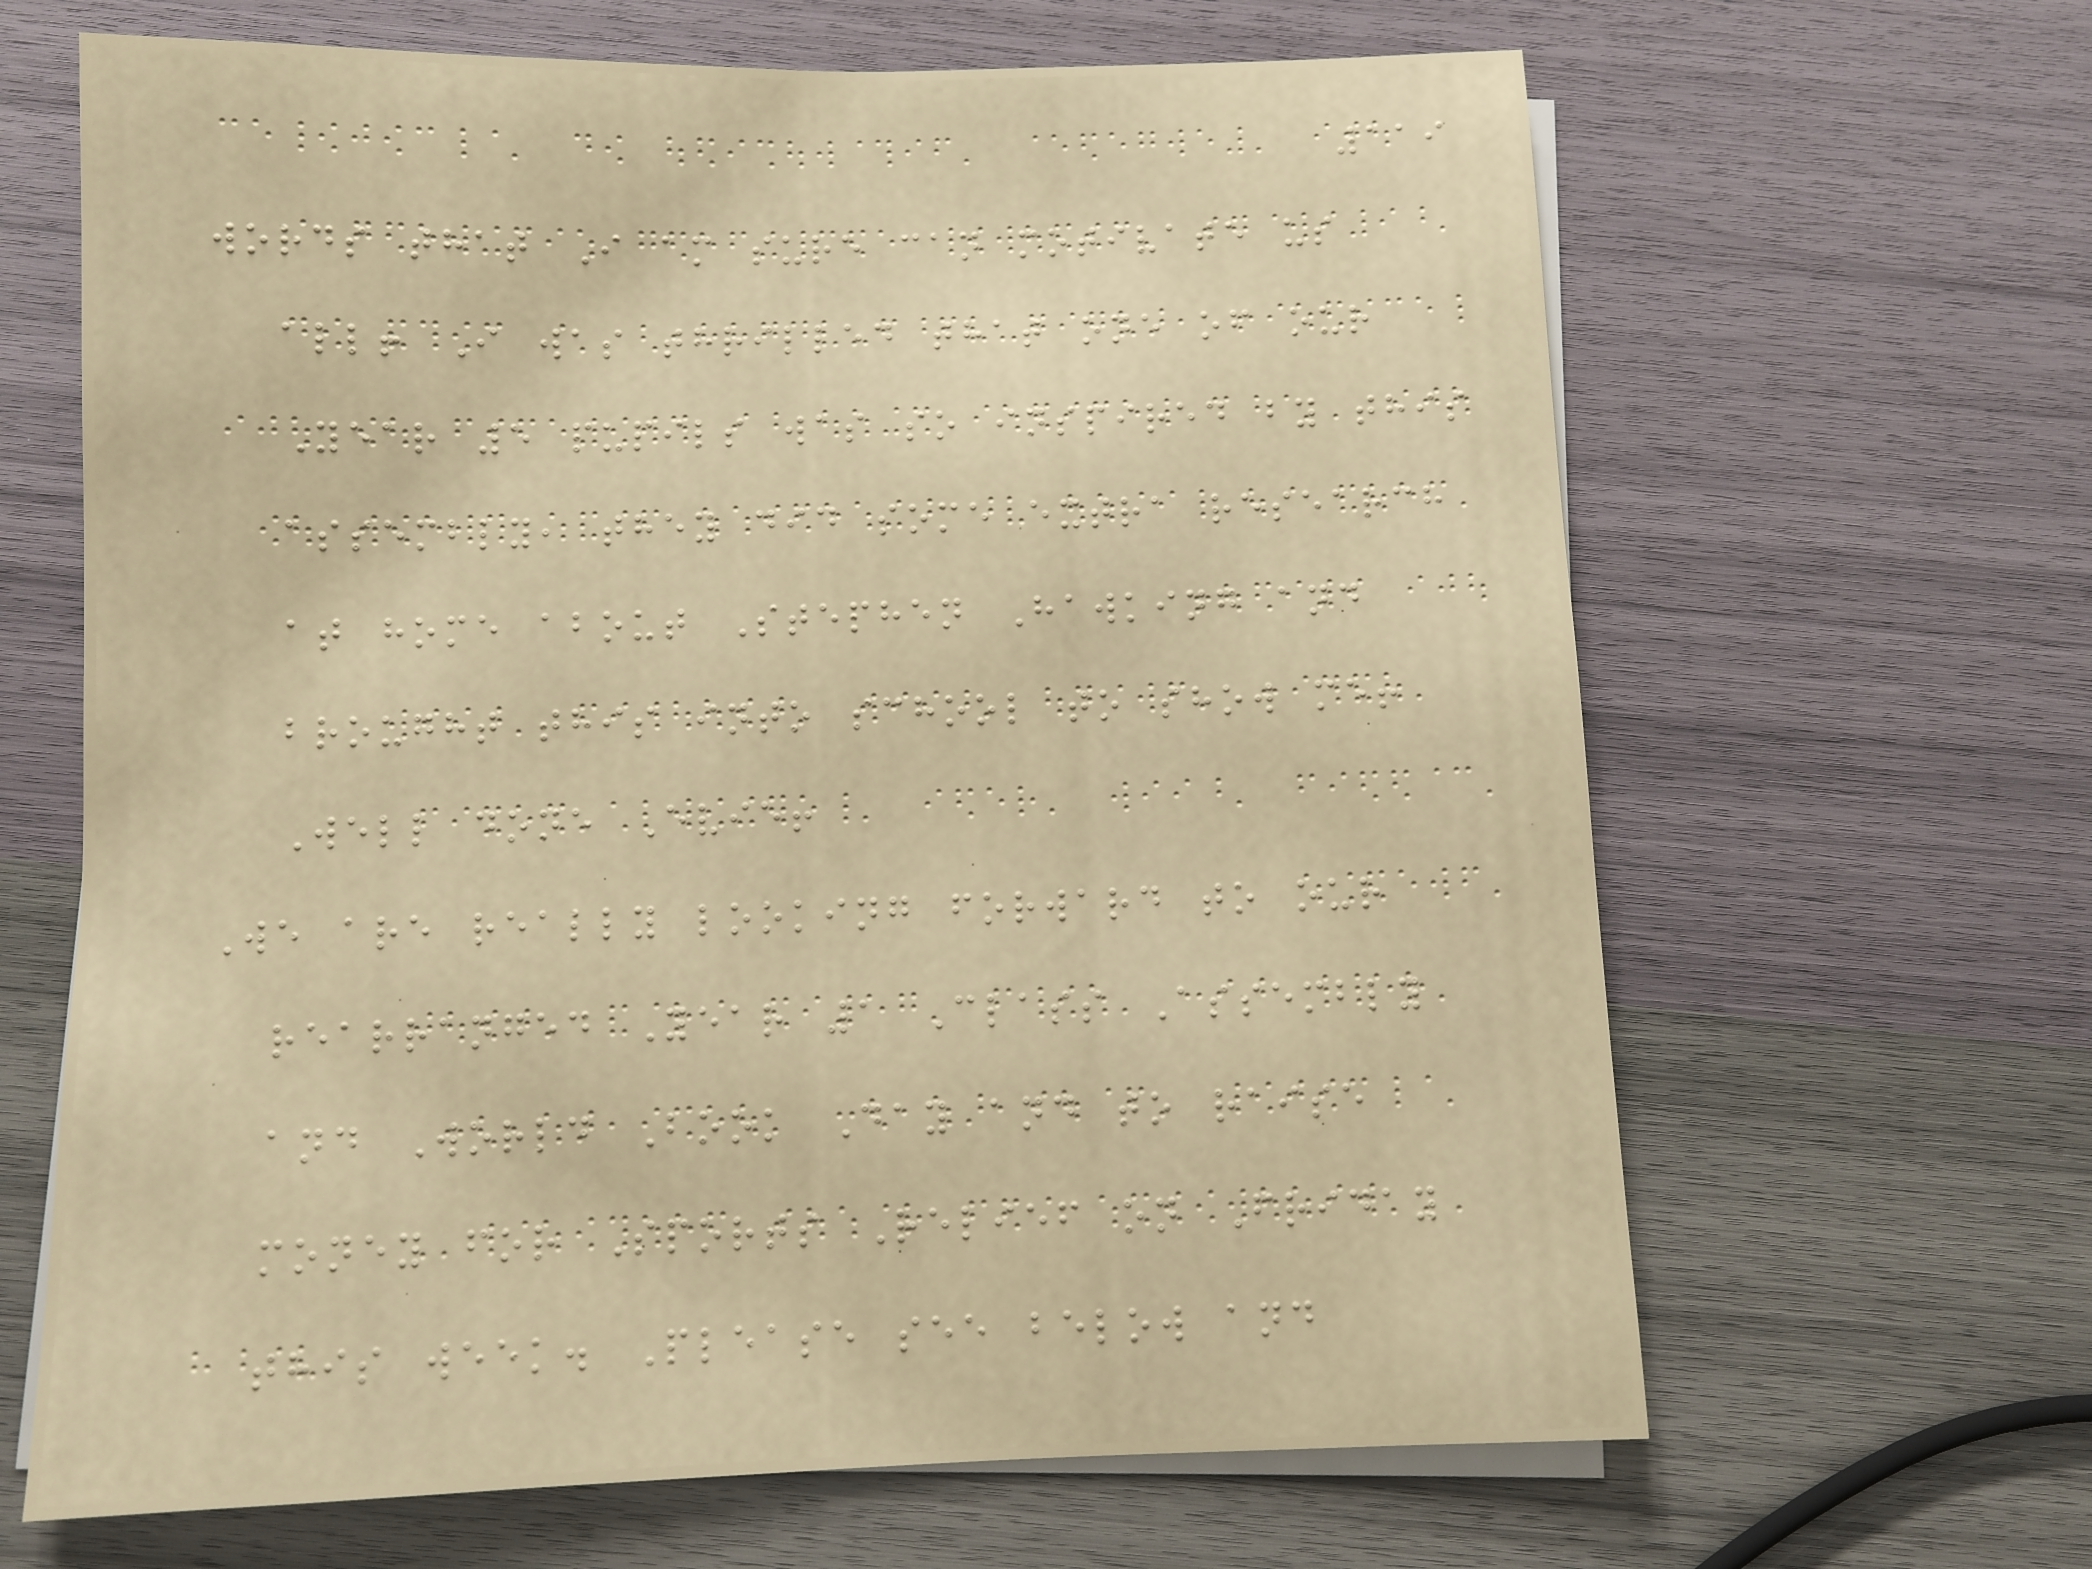119
words that I am sure can motivate us
all! I was thrilled that one of our
Year 5 pupils was so inspired by this
assembly, they did some extra research
at home about Stephen Hawking and
brought this into school to show me!
Well done Evie!
We are really looking forward to our
rearranged Year 1 Class Assembly
and World Book Day and to raise
money for Sports Relief on Friday
this week. Please see below and
